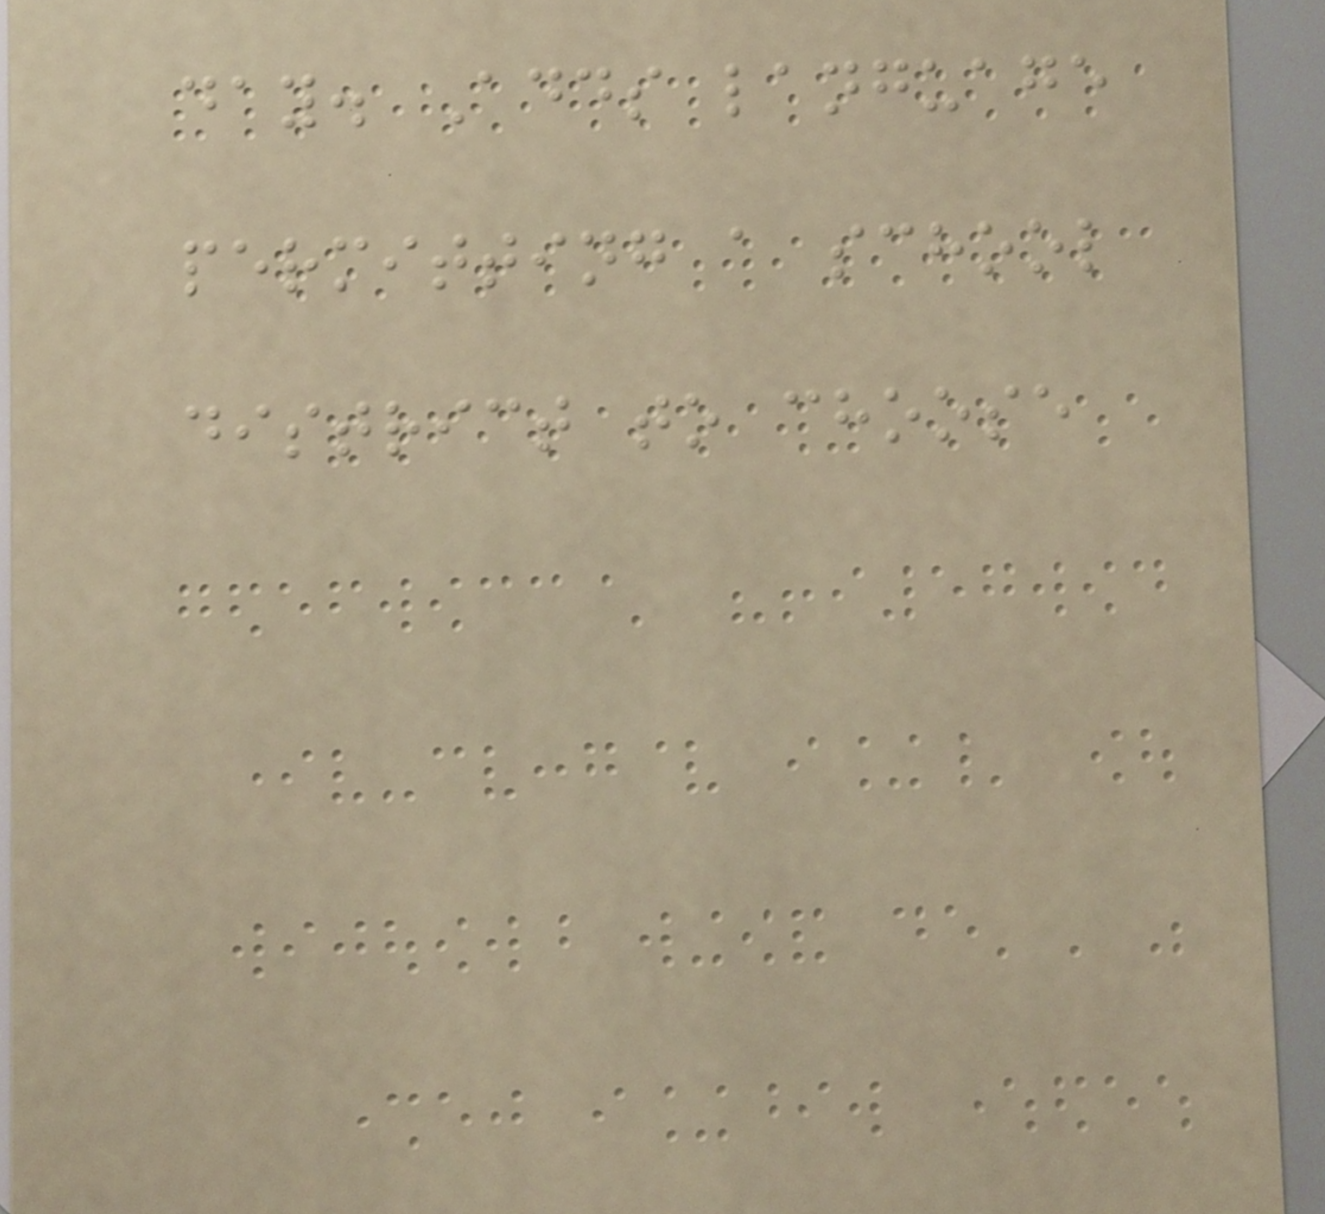day. Adds language
permitting a school
district to choose
